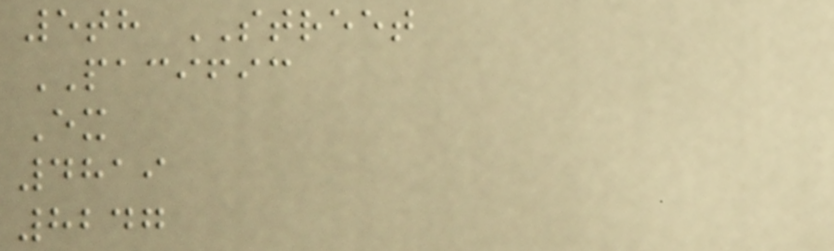5th STREET
PACIFIC
Ex
4819
8247
